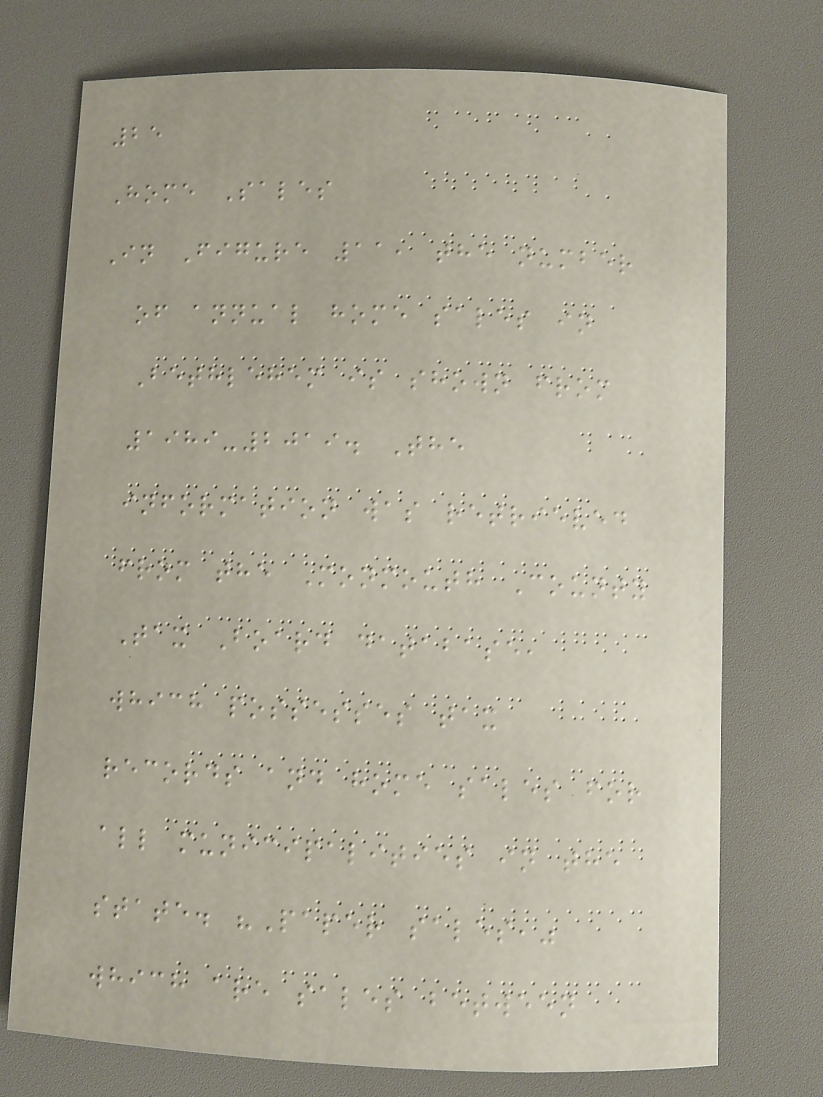25
Home Sales
In Figure 11, the number
of annual home sales in
Bethlehem is shown from
1989-2019. The
information was retrieved
from the Monmouth County
Tax Board database,
which possesses tax
records and home sales for
all municipalities in the
state. "Paper sales,"
which are sales between
